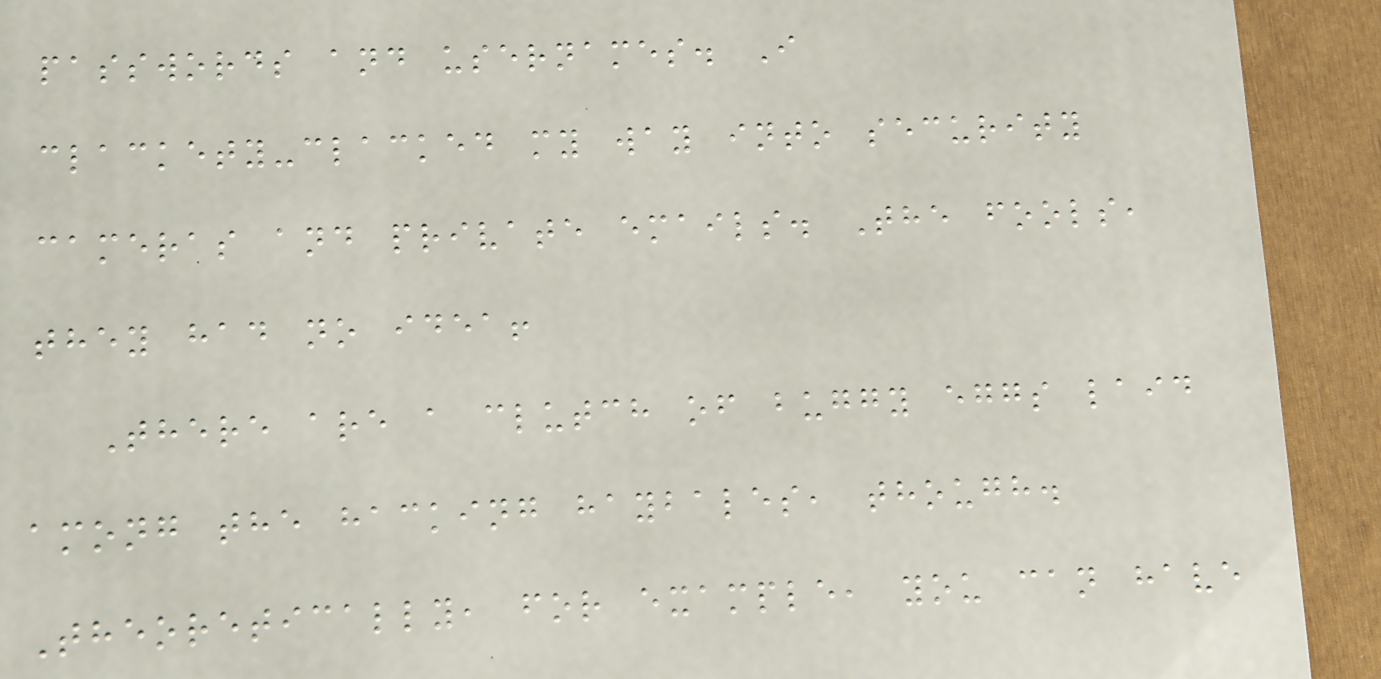passwords and usernames. I
clackety-clacked my way into security
cameras and private emails. The fools,
they had no idea!
There are a clutch of buggy eggs laid
among the hacking haybales, though.
Theoretically, for example, you can have
